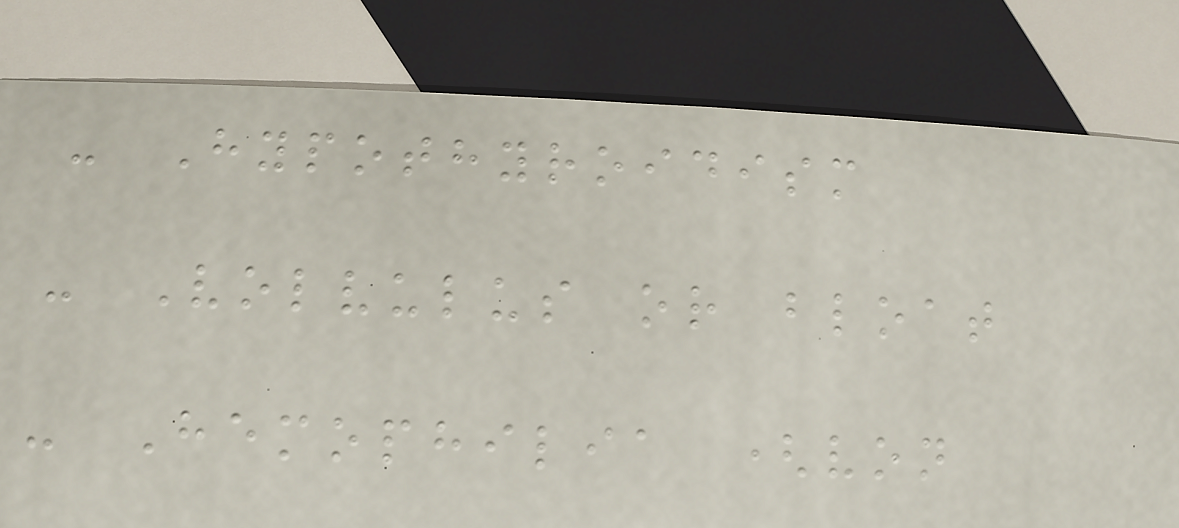- Hypothyroidism
- Volvulus or bloat
- Hemophilia (von
